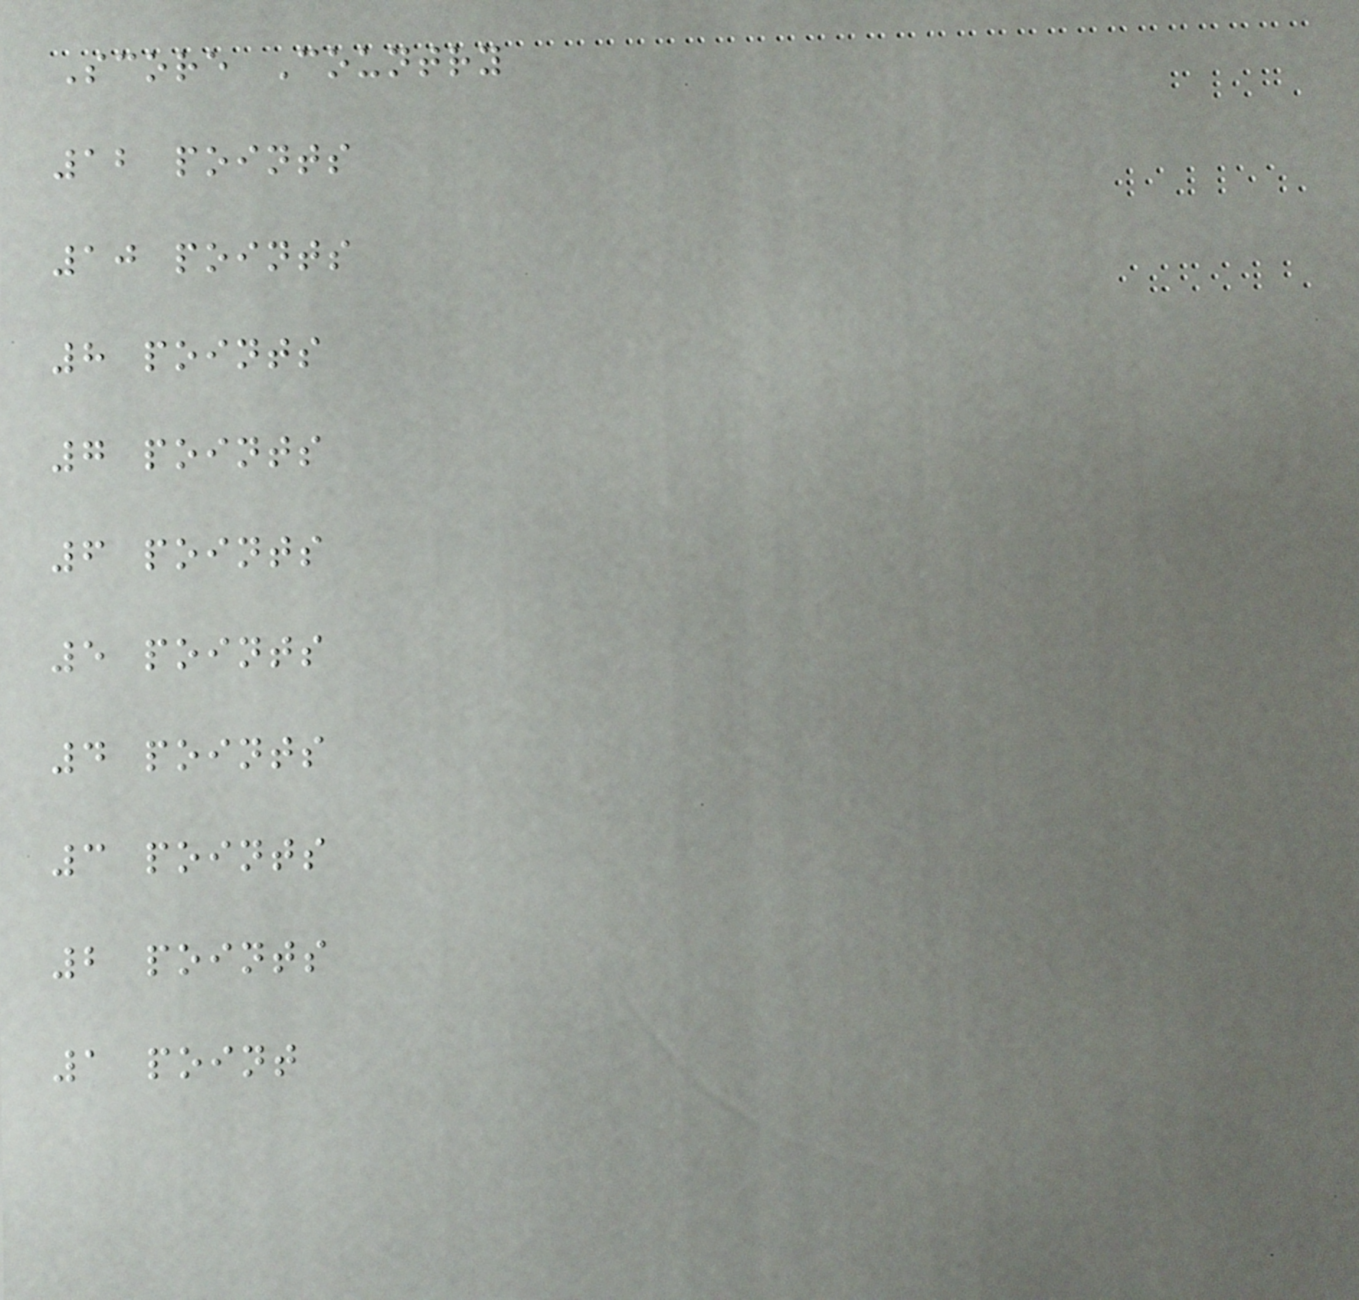Score Country
12 points
10 points
8 points
7 points
6 points
5 points
4 points
3 points
2 points
1 point
